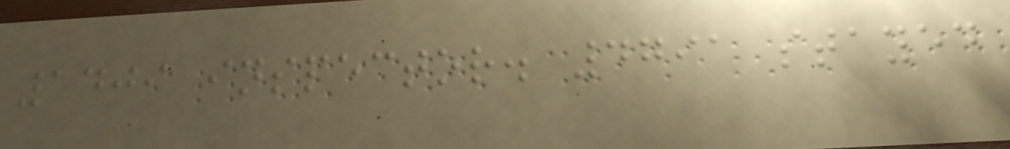1409 inspector. 4791 stayed
